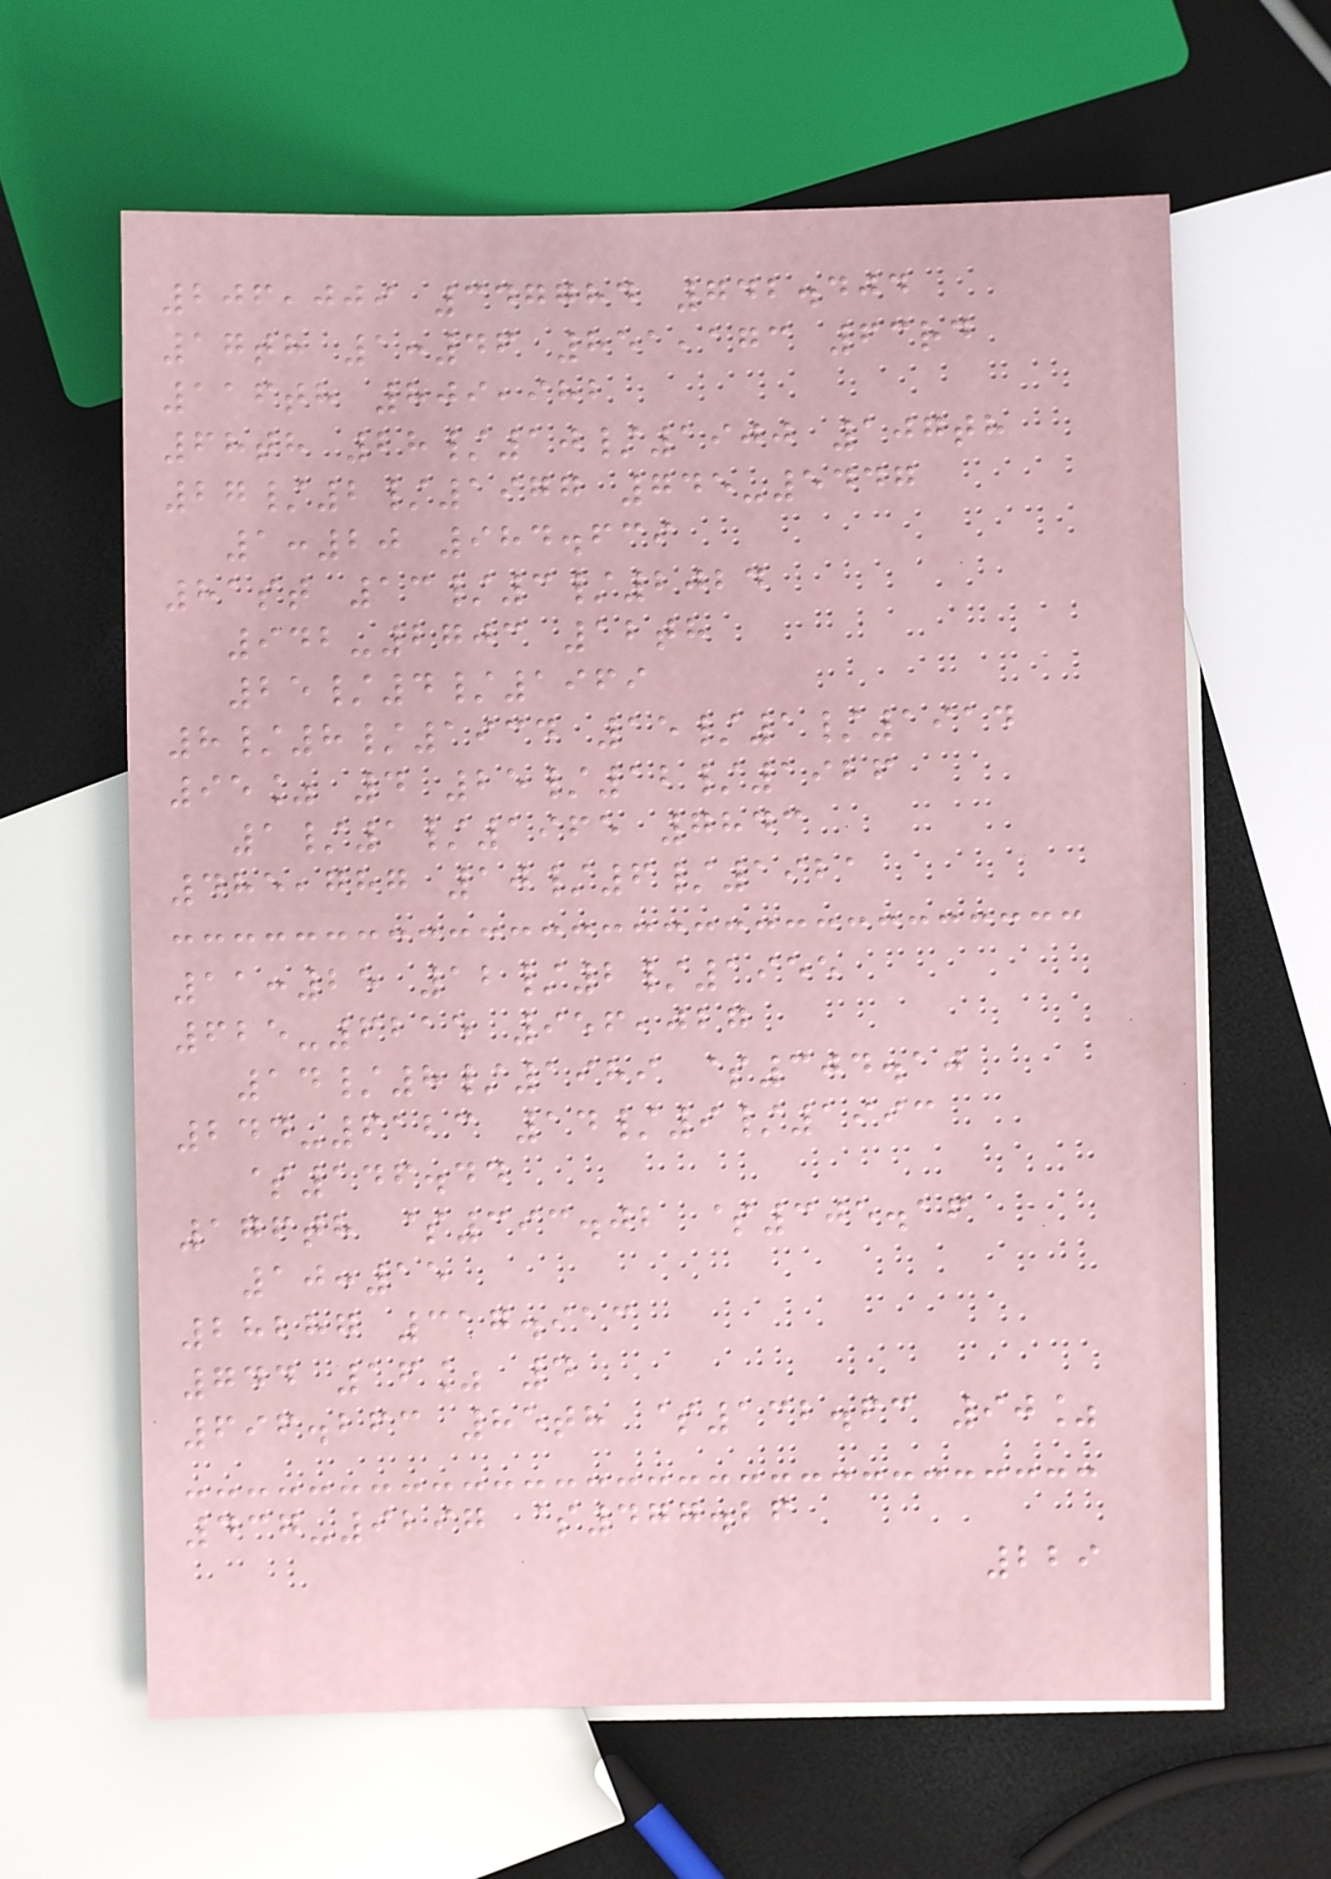206,009 347784 742.404
17th 1:46 851,173 63rd
116th 809,982
68th 28/10/1900 107th
27/2/1977 745-5447
1:20 984.639
81st 13/3/2024
942-2703 12th
25/4/1969
8/8/1934 15/1/1914
95% 4 25/12/1926
1/1/1965 7843
485,787 10/6/1921
11:25 12/2/1955
625-6215 956,027
14/8/1989 $304.10
244-6123 14/9/1993
$146.44
176th $393.02 $305.16
10:15
28287 317.913
744 16% 4
696.263 85th $132.63 90%
437-9297 $477.26
229
